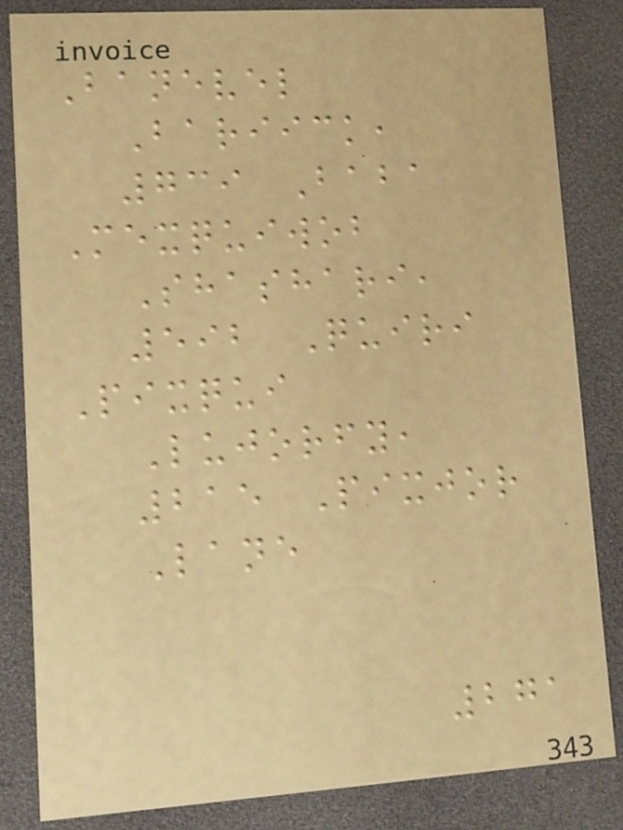Banevel
Bariick,
739 Baba
Mexquiwob
Shashari,
592 Quiri
Pixqui
Lujorfy,
215 Pixjor
Lane
271
